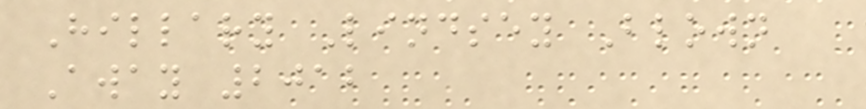Hillary Lindsey Blown
Away 2012
